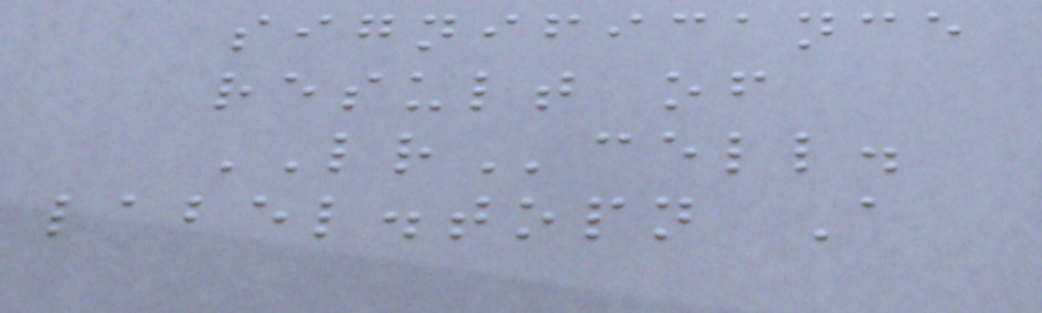significance
result of
LRcell.
label.topn A
